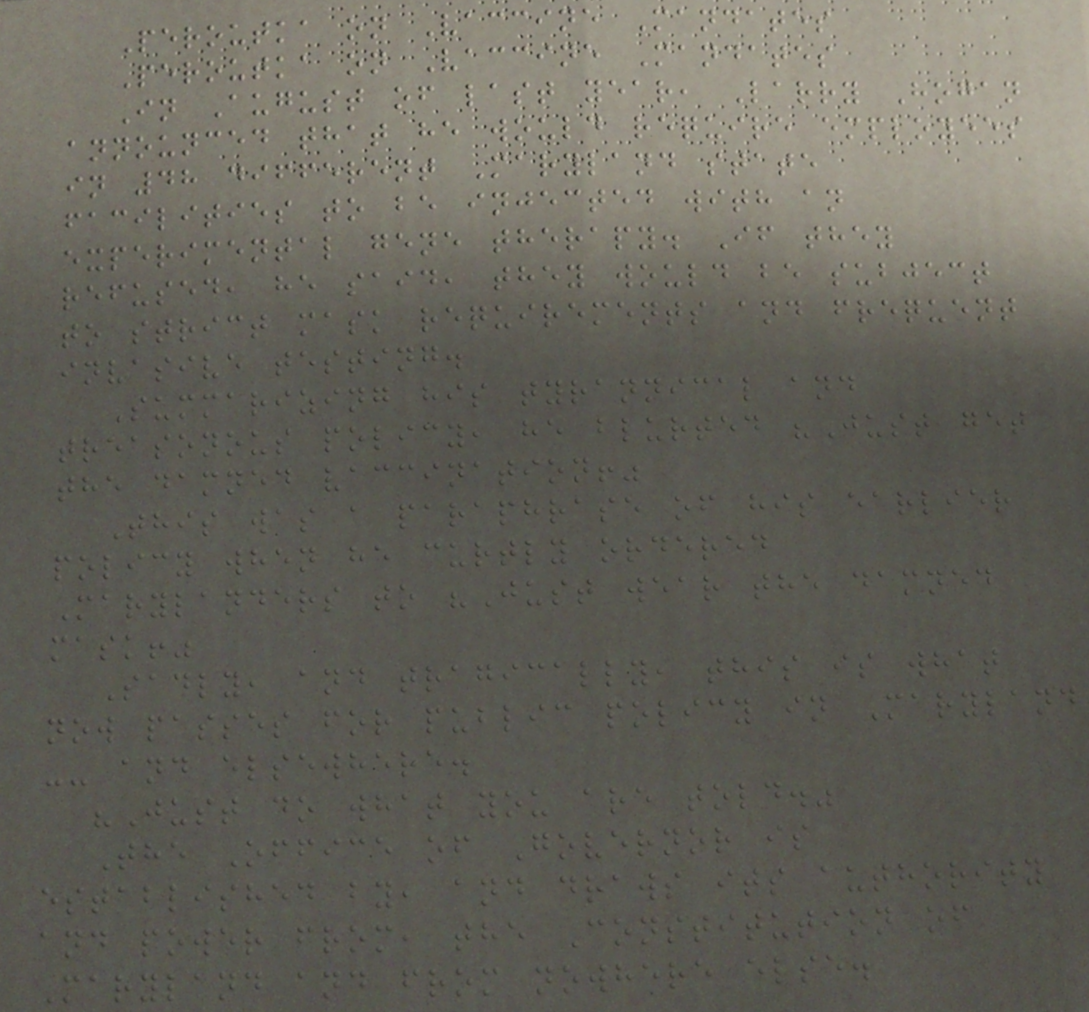Peroutka on Vaccine Mandates
Peroutka on Vaccine Mandates
In August of last year, Larry Hogan
announced that he would require employees
in 48 different Maryland state
facilities to be injected with an
experimental gene therapy. If they
refused, he said, they would be subject
to strict mask requirements and frequent
invasive testing.
Summarizing his tyrannical and
treasonous policy, he blurted "Just get
the damned vaccination!"
This was a paraphrase of his earlier
policy when he curtly ordered
Marylanders to "Just wear the damned
mask!"
Sadly, and tragically, this is what
now passes for public policy in Maryland
-- and elsewhere.
"Just do what you are told."
The Office of Governor is
established by, and draws its authority
and power from, the Constitution of
Maryland and from nowhere else.
